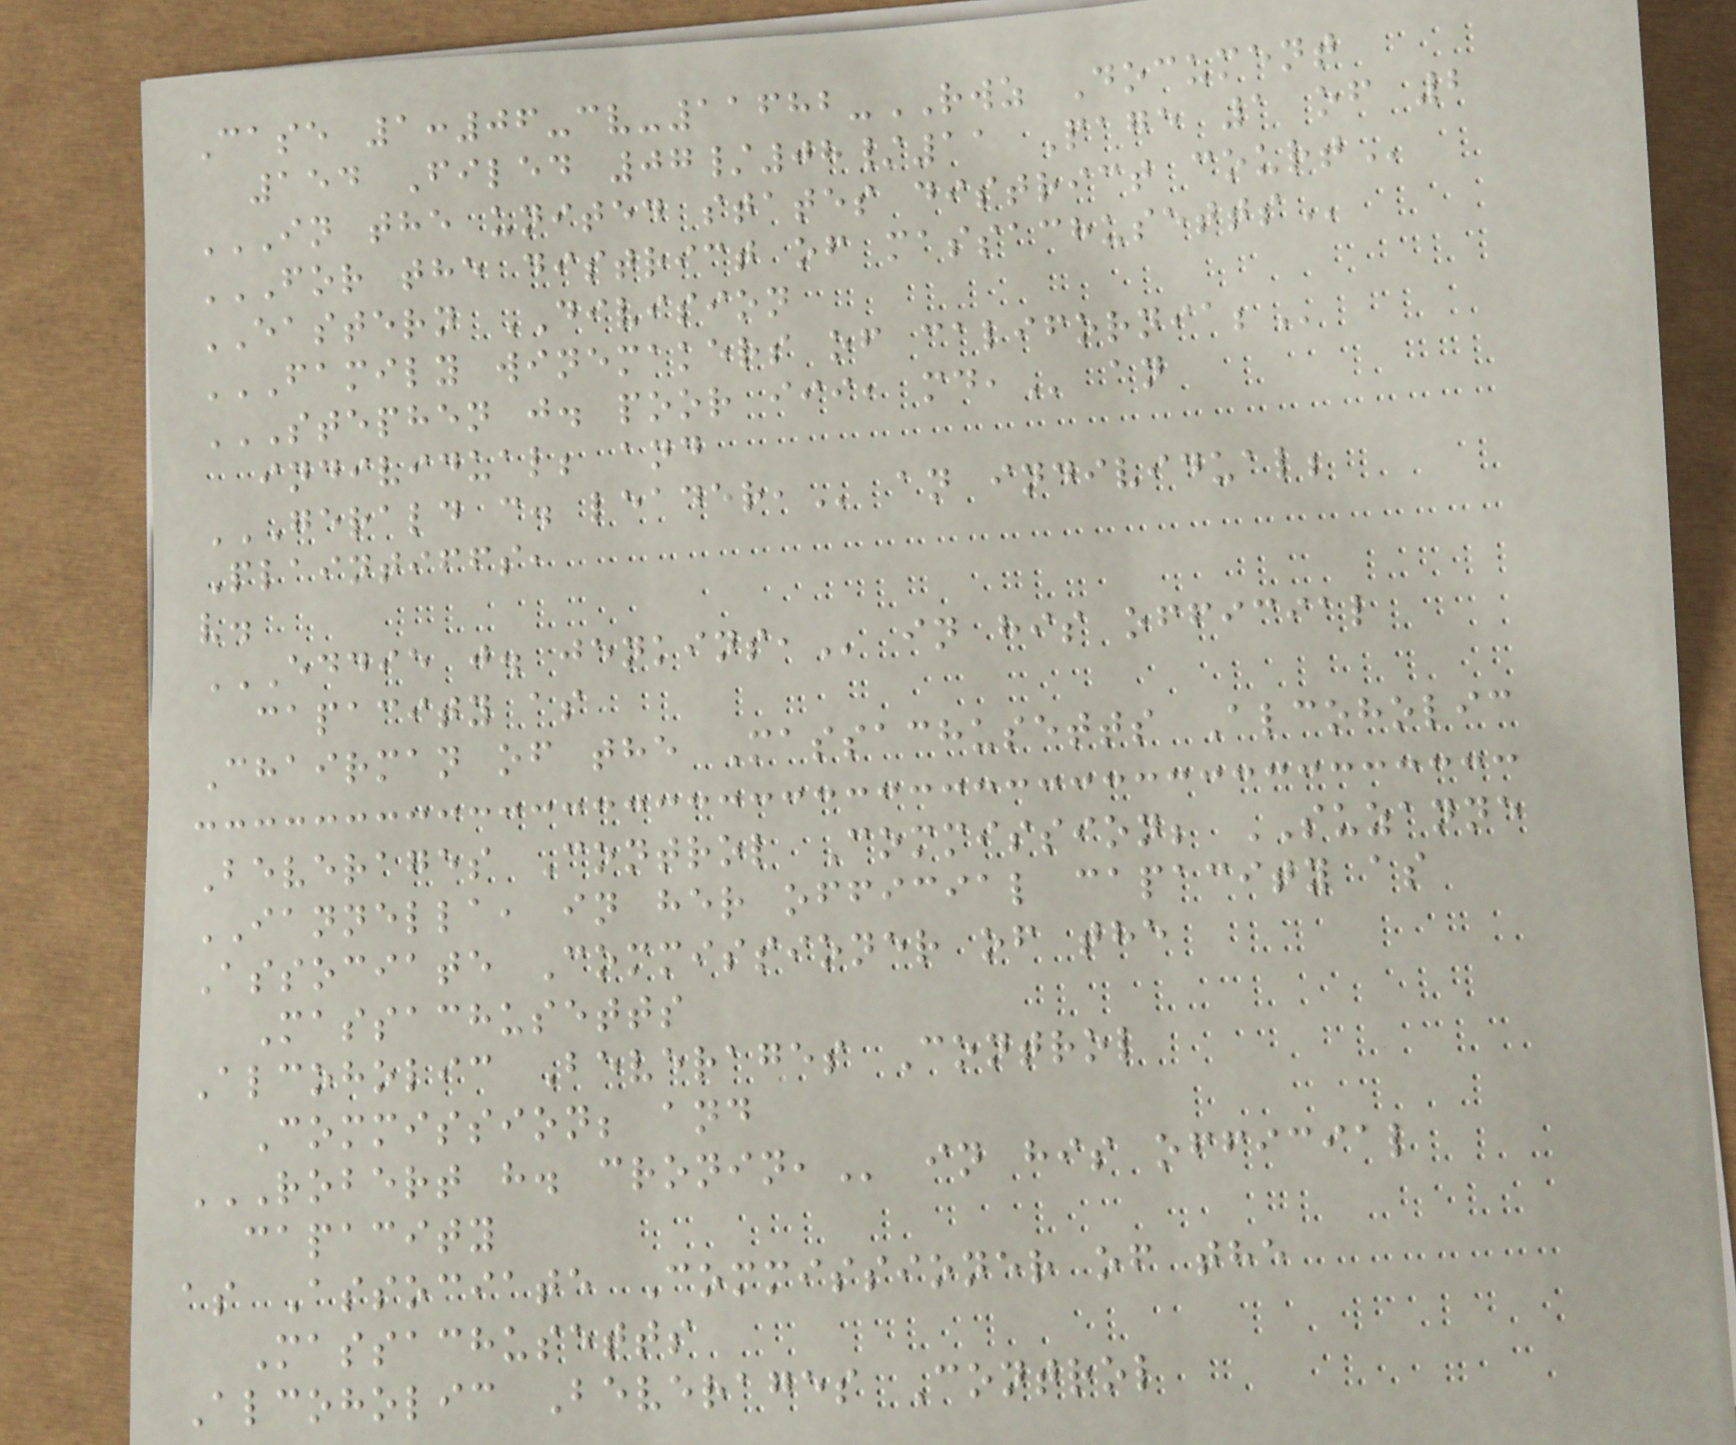Case 1:06-cv-11682-RWZ Document
154 Filed 07/08/11 Page 1 of 2
IN THE UNITED STATES DISTRICT COURT
FOR THE DISTRICT OF MASSACHUSETTS
EASTERN DIVISION
FAMILY WINEMAKERS OF CALIFORNIA;
STEPHEN J. POOR III, MD, an
individual; and
GERALD C. LEADER, an individual;
Plaintiffs,
v.
EDDIE J. JENKINS, in his official
capacity as
Chairman of the Massachusetts Alcoholic
Beverages Control Commission; SUZANNE
IANNELLA, in her official capacity as
Associate Commissioner of the
Massachusetts
Alcoholic Beverages Control
Commission; and
ROBERT H. CRONIN, in his official
capacity
as Associate Commissioner of the
Massachusetts
Alcoholic Beverages Control
